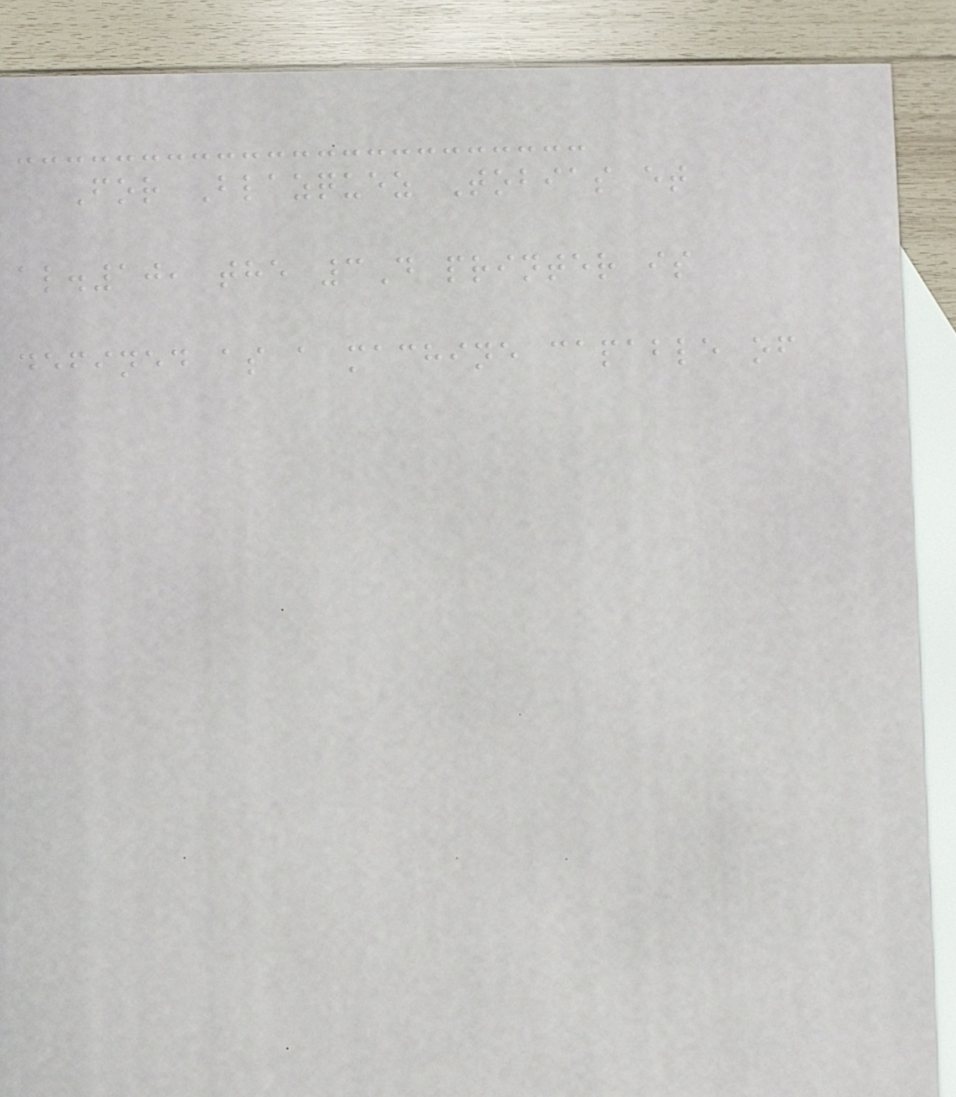For Blazquez Tobias et
al.10, the 3D printer is
defined as a machine capable of
